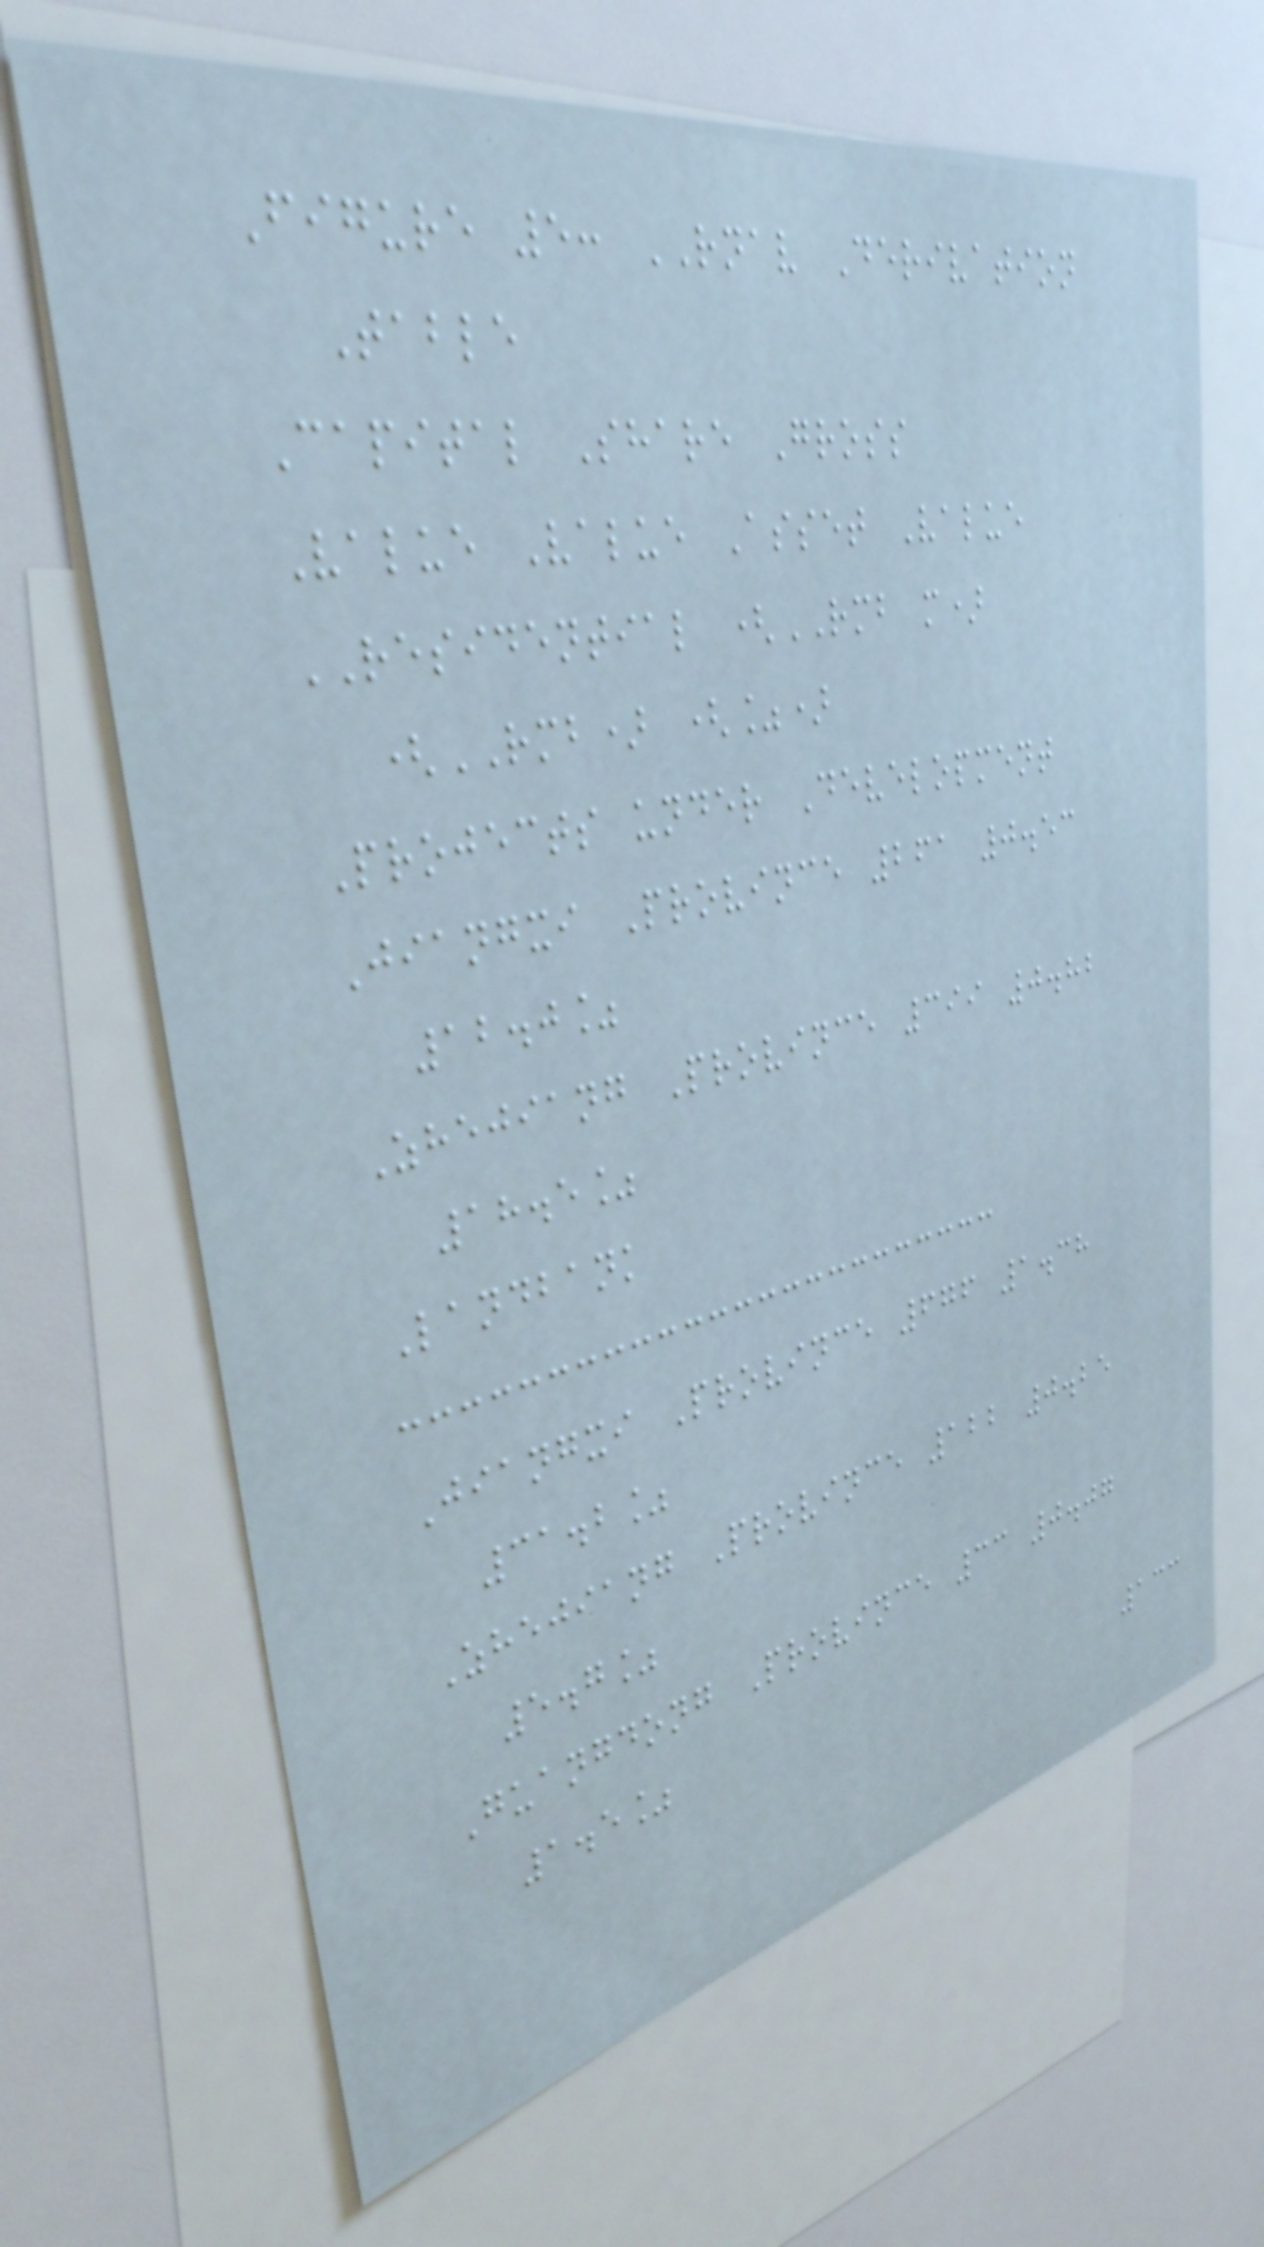Figure 5: RNAV Derivation
Table
Capital Share Gross
Value Value Asset Value
RESIDENTIAL (RMB m)
(RMB) (%)
Projects under Development
Jiangxi Province 261 0.53
12.0%
Zhejiang Province 399 0.82
18.5%
Landbank
Jiangxi Province 676 1.38
31.2%
Zhejiang Province 122 0.25
5.7%
Guangdong Province 33 0.07
1.5%
133
